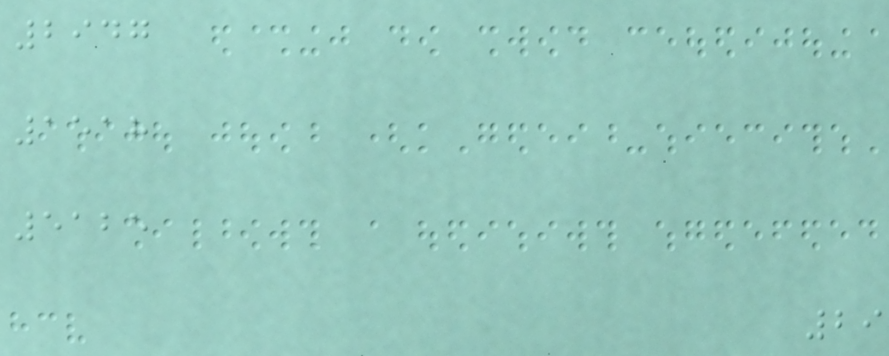2947
1518
5125
29
